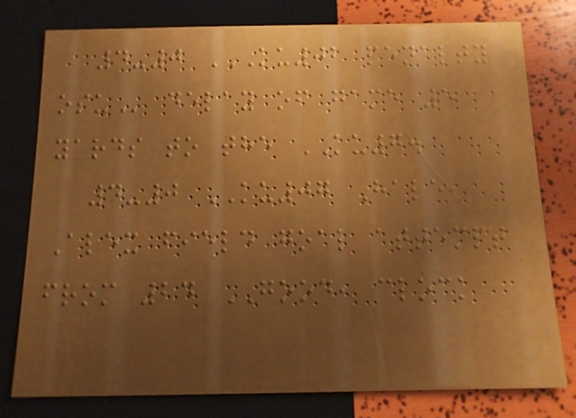4-0 KU02 PENALTY
OSU delay of game 5
yards to the KU7.
4-0 KU07 Hale,
Alex field goal attempt
from 24 GOOD, clock
